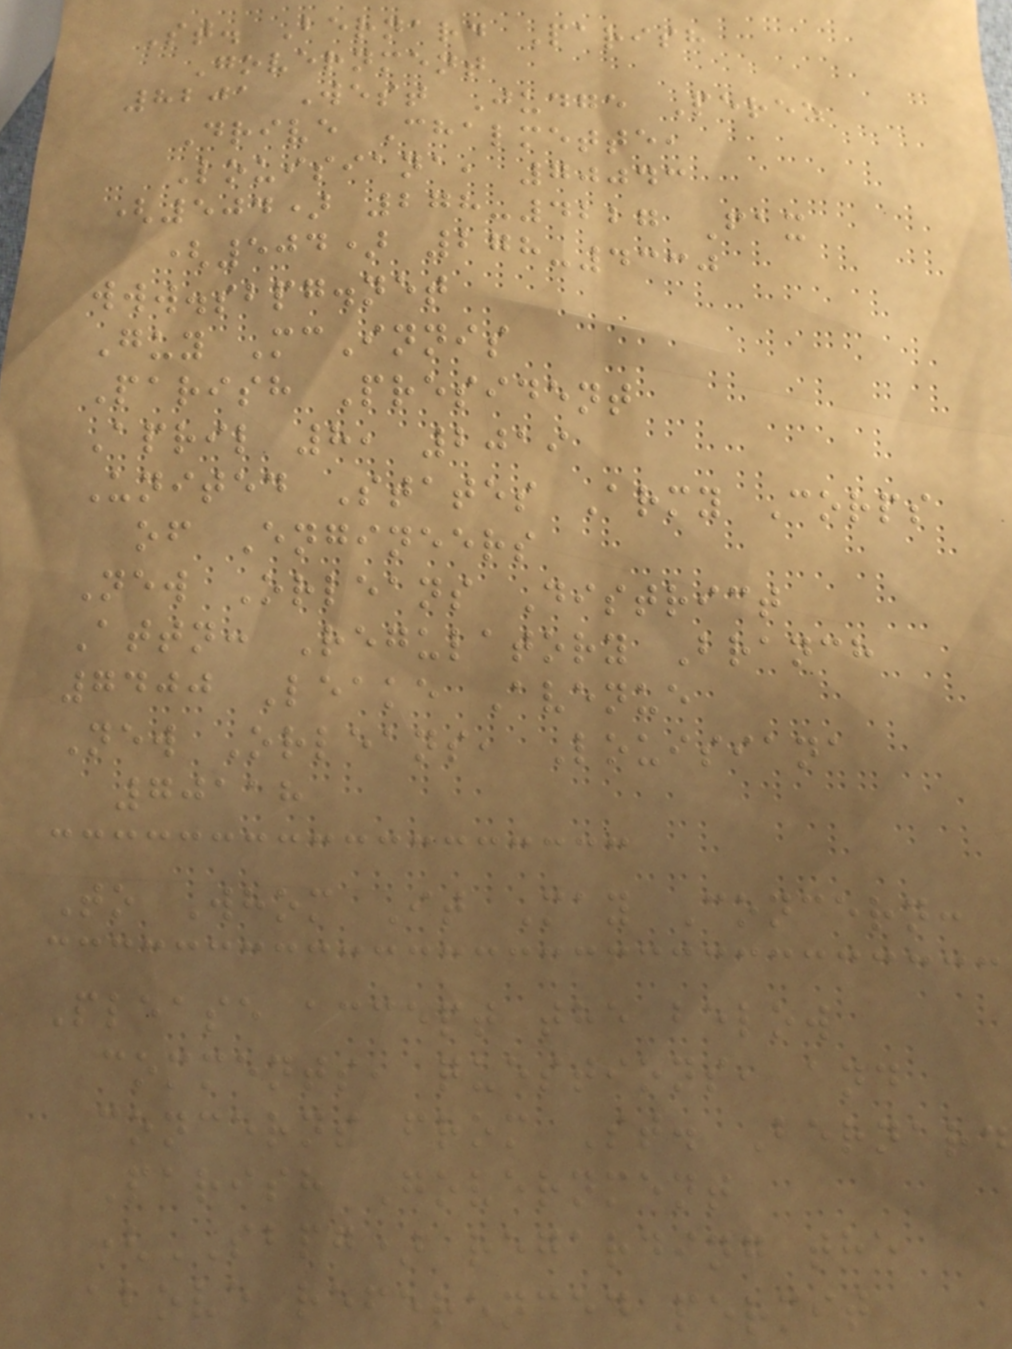St. Bernard Parish
Government
8201 West Judge Perez
Drive Chalmette,
Louisiana, 70043
(504) 278-4227 Fax
(504) 278-4330
www.sbpg.net
Guy McInnis
Parish President
April 8, 2019
United States Army Corps
of Engineers
New Orleans District
Attn: Regulatory Branch
7400 Leake Avenue
New Orleans, Louisiana
70118
To Whom It May Concern:
Please accept the below
comments, questions, and
concerns from St. Bernard
Parish Government
(SBPG) regarding the
above referenced permit
